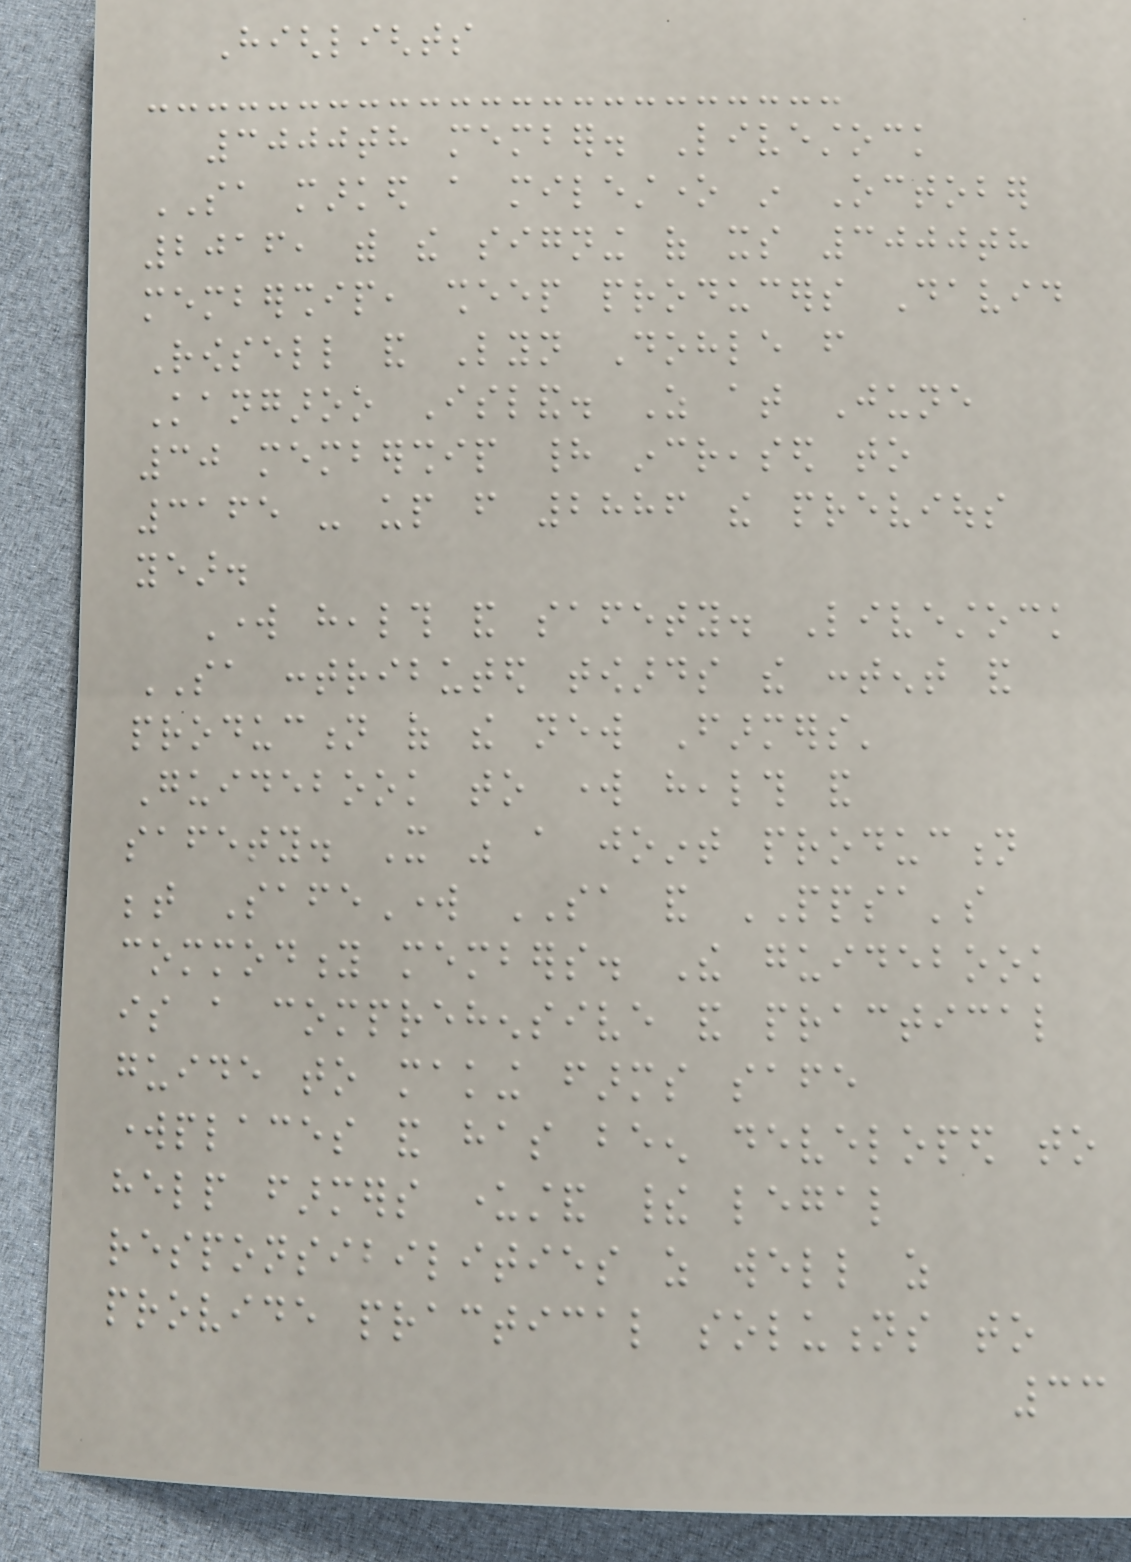Highlights
3000th member. Livestock
SA marked a milestone in October
2016, with the signing of its 3000th
membership, sheep producers David
Rowsell and Lyn Dohle from
Kangaroo Island. As at June
30 membership had increased to
3165 - up from 2886 the previous
year.
Work health and safety. Livestock
SA contributed towards the content and
production of the new Farmers'
Guidebook to work health and
safety. It was a joint production
between SafeWork SA and PPSA's
commodity members. The guidebook
is a comprehensive and practical
guide to making farms safe
workplaces and has been developed to
help farmers understand their legal
responsibilities as well as
provide practical solutions to
33
